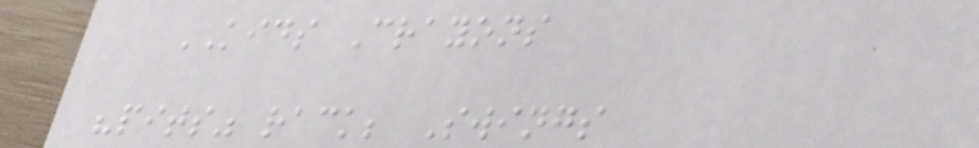KIDS Crayons
"pits" rack; Swings
